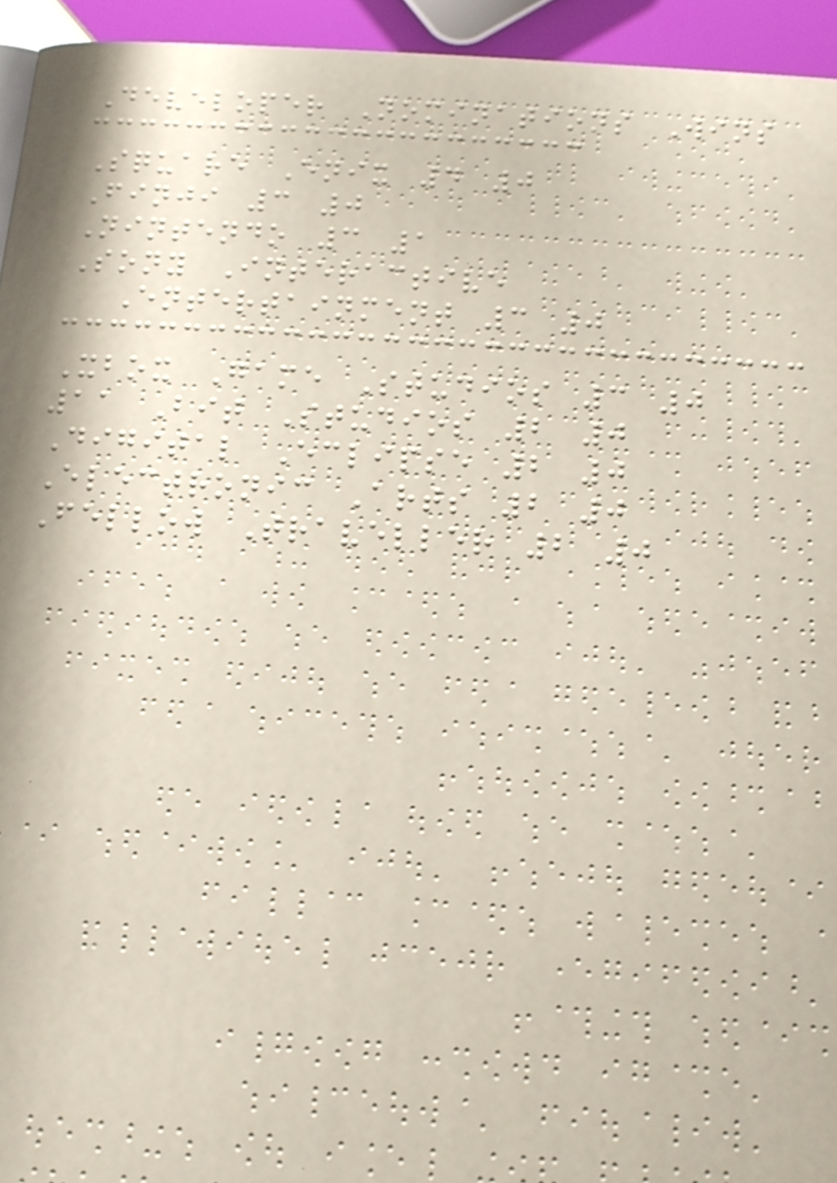Developer Nominations Wins
Square Enix 4 0
Finji 3 0
Nintendo 3 1
Sony Interactive
Entertainment 3 0
Xbox Game Studios 3 0
11 Bit Studios 2 0
Digital Eclipse 2 0
Electronic Arts 2 0
Fellow Traveller 2 0
